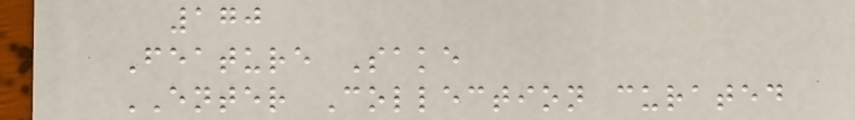170
Feature Sake
ENTER Collection curated
